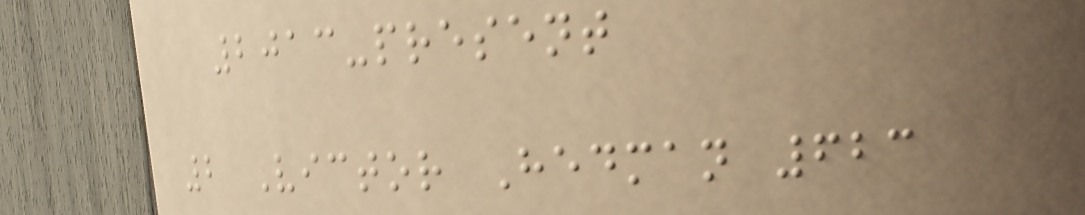2013-present
2 Victor Hedman 623
